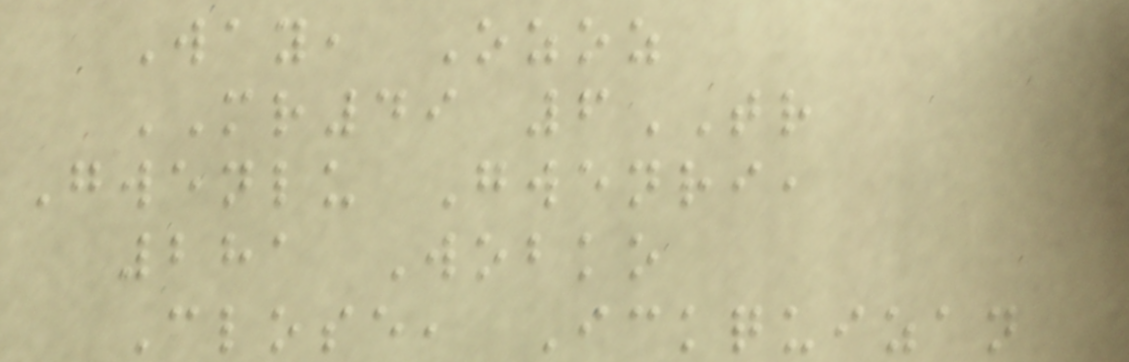Way, Ozoz
MR49 6TR
Gwenlu Gwenri,
281 Wobko
Close, Ickquizan
